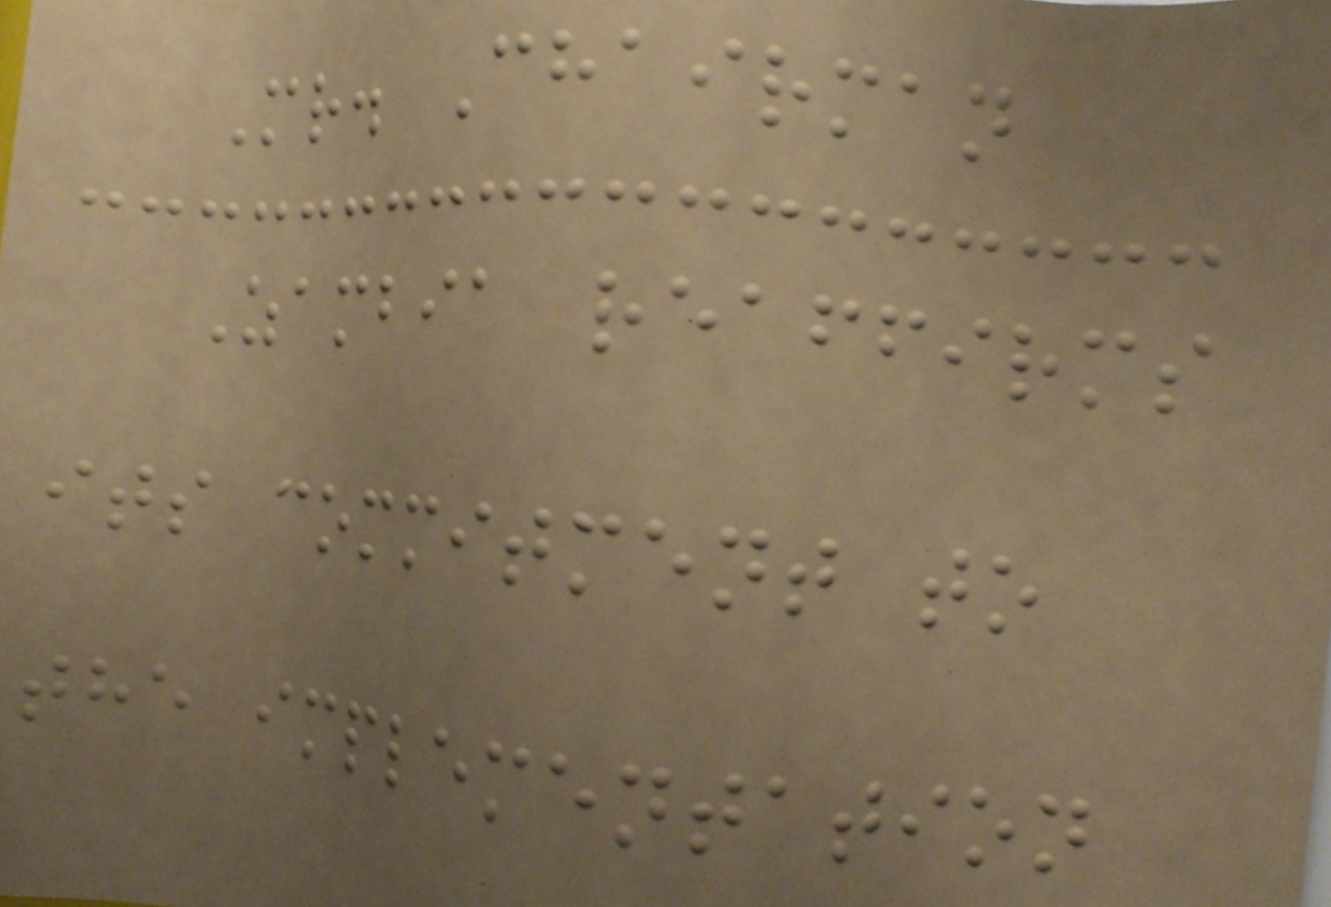Mr. Chairman
Zambia reaffirms
its commitment to
the implementation
